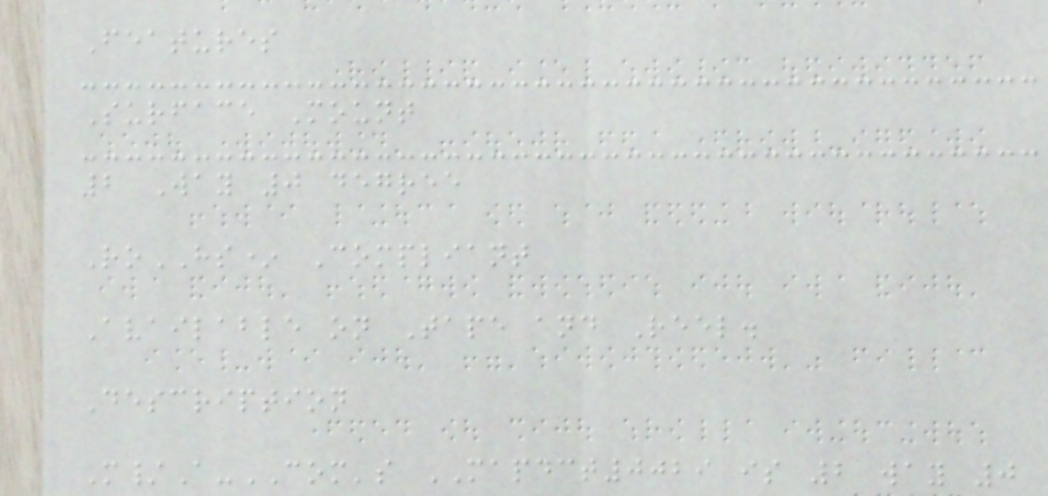Features
Surface Mount
2 Way 0 degree
RoHS* Compliant
Available on Tape and Reel.
Description
M/A-COM's MAPDCT0029 is 2 way 0
